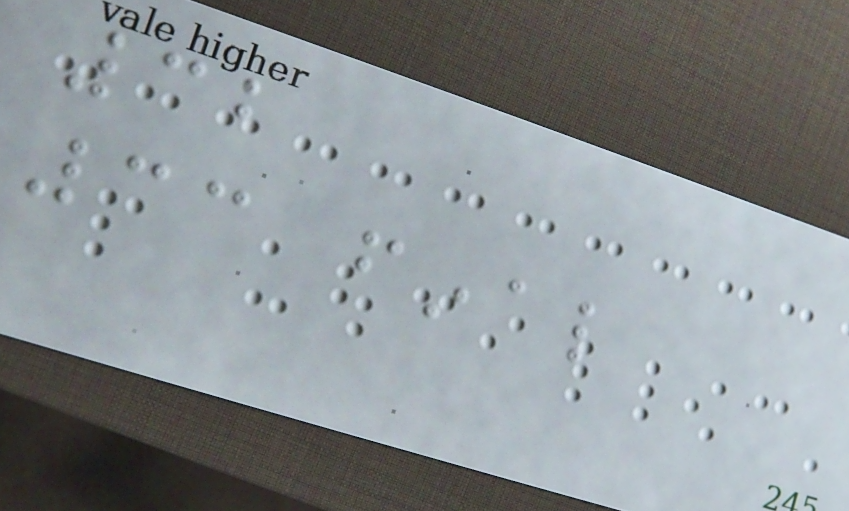32
33 final
